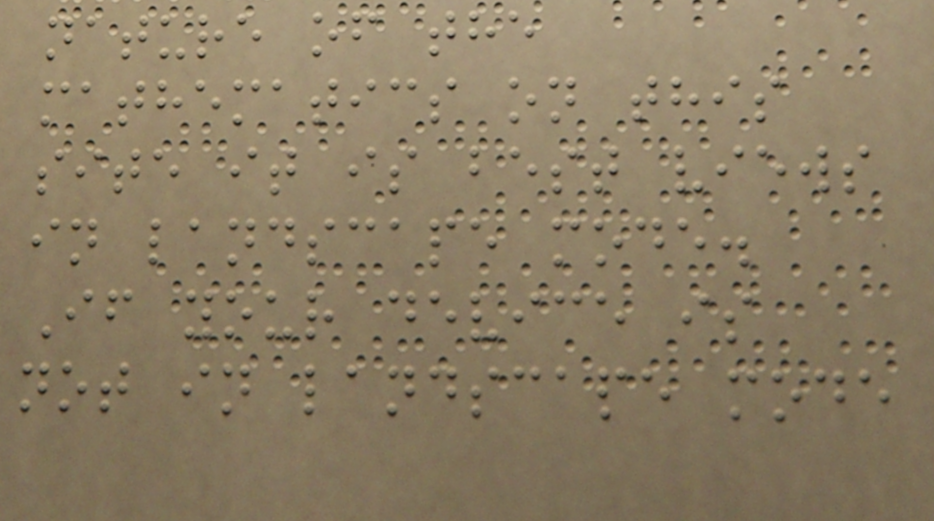nature of the
mathematics on this
site it is best views
in landscape mode.
If your device is
not in landscape mode
